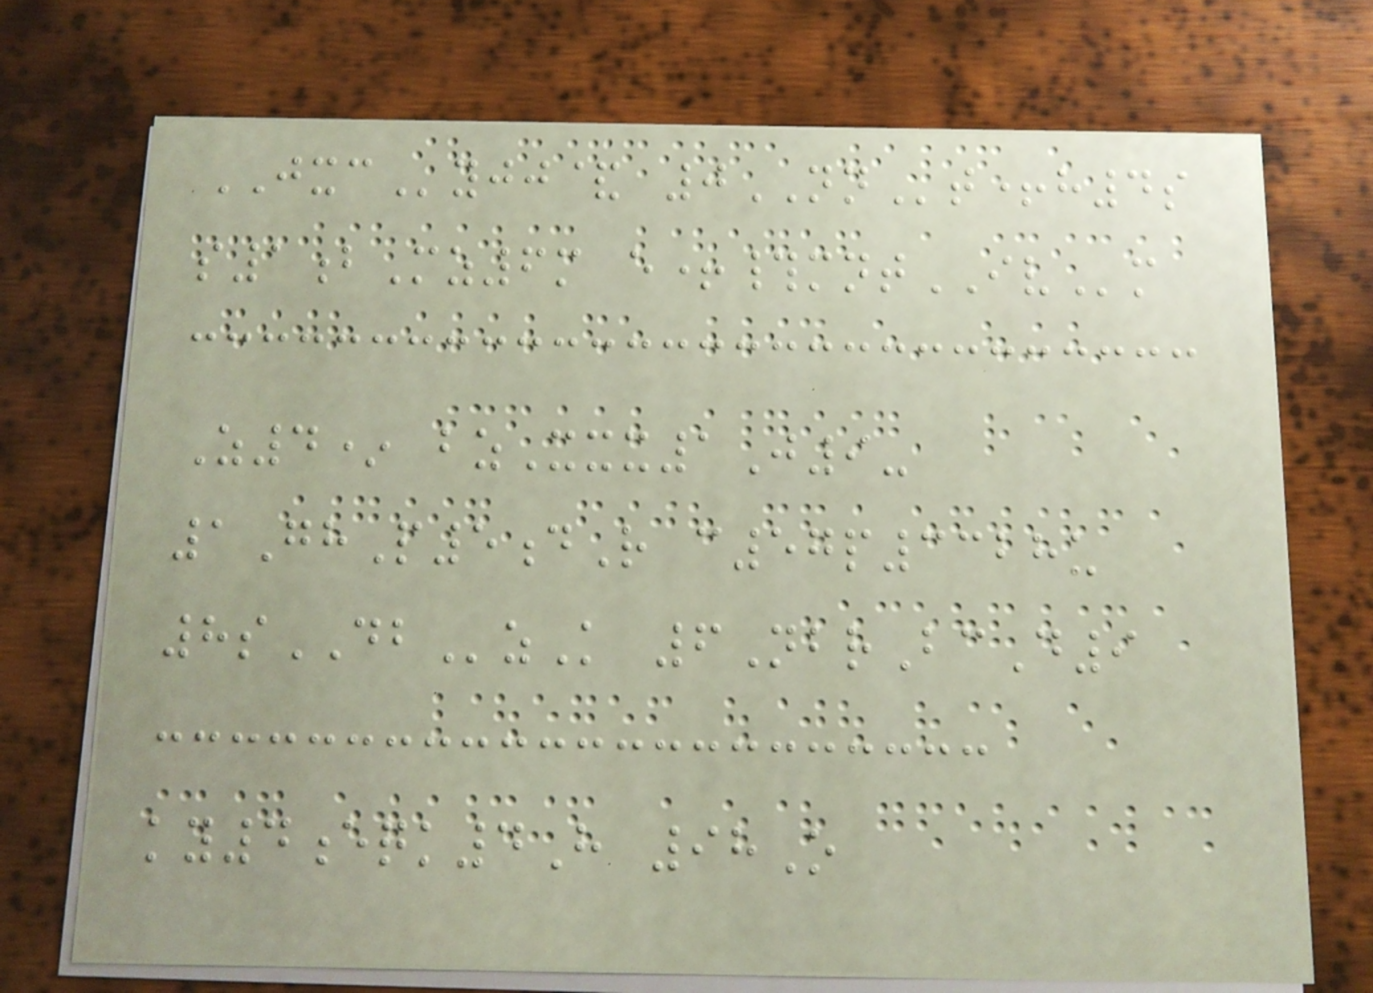JXCyjj& 0NNt+h4s
s1bMz6m e+#mntIVm
Z4* bzXxx1J9-
1GhP5dR c57p3328u
8sDBzK 6NbrBcD9
ky4eqk4H 98O
